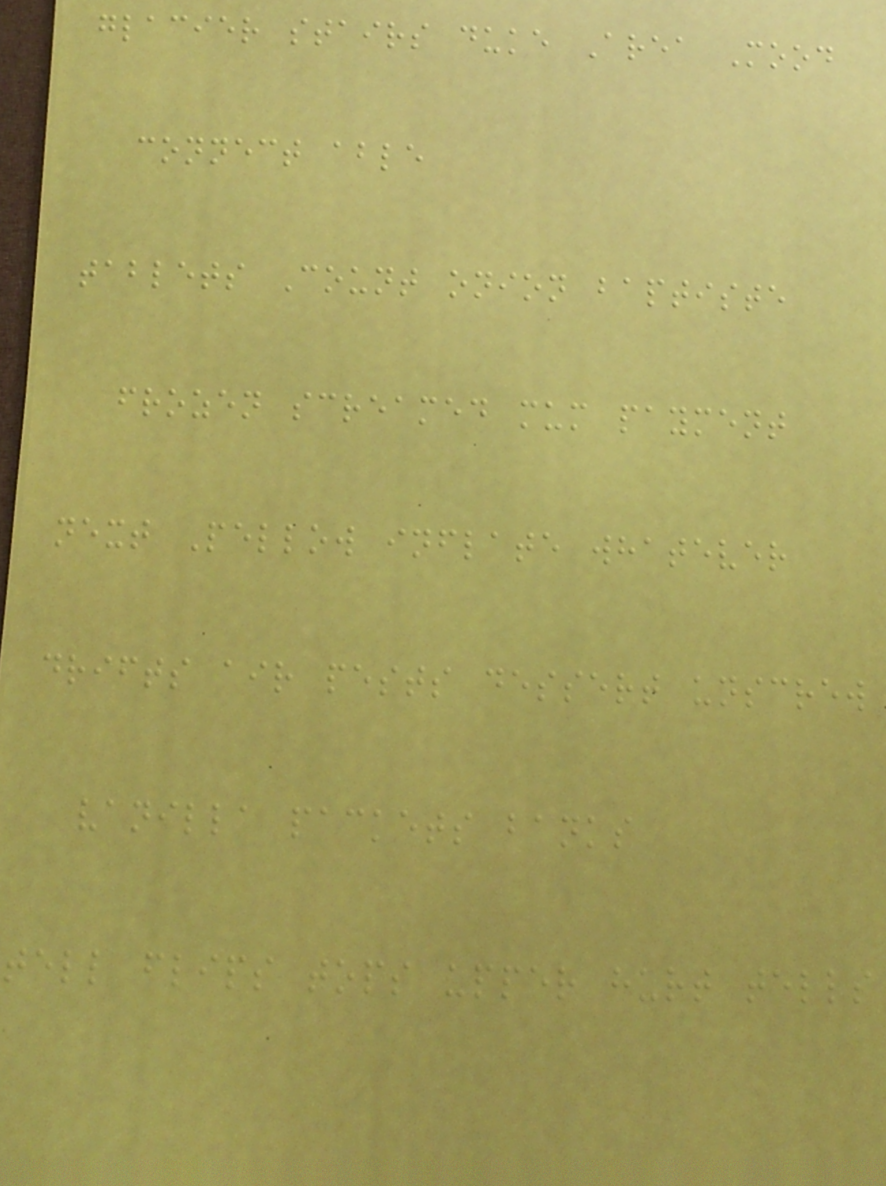glacier stairs duke Area Mood
connect able
tablets Count onion baptiste
frozen screamed mum payment
next Pellow inflate whatever
drifts air pests dessert unscrew
vanilla packets banks
tell flips tops upper hurt tells
